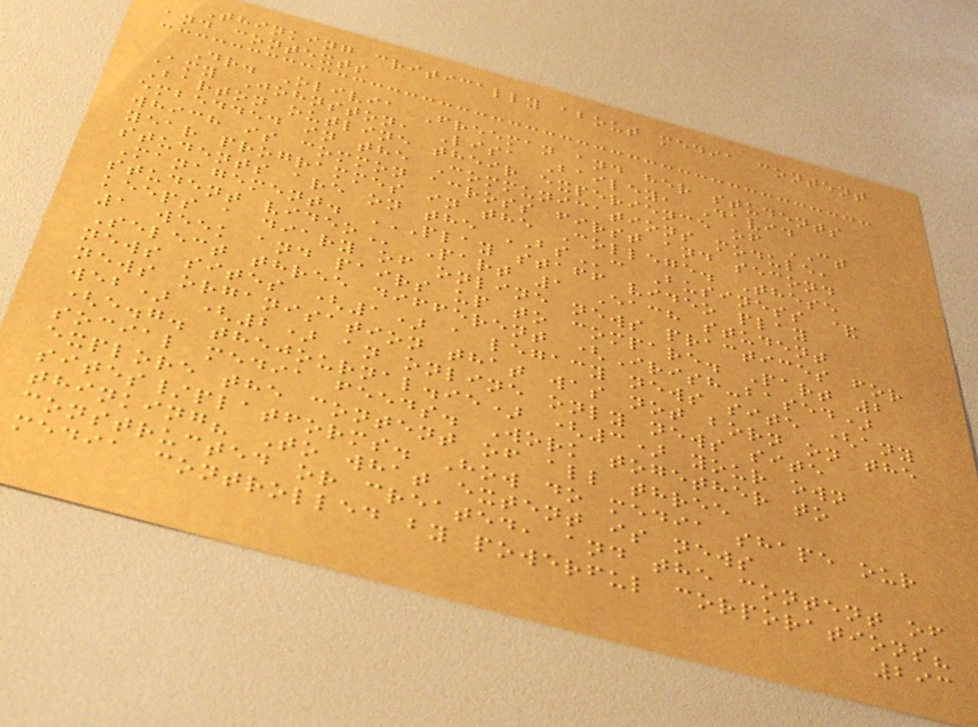Thinking critically about media content
and contexts
Dr. Olivia Freeman and her students
Amy Johnston, Lisa Bailey, David
Barton outline their experience of CT
embedded in the Communications module,
which is common across first and second
year programmes in the College. These
students are on the BSc Business &
Management. PLAY STAFF VIDEO PLAY
STUDENT VIDEO Part 1 Each student
keeps a diary of online news practices for
1 week and pairs up to compare. Part 2
Select three different (Irish-based)
news sites (1) a legacy news site (any
news organisation that was not born on the
web) (2) an online only news site
(e.g. thejournal.ie) (3) your own
social media feeds. Work together to
explore the content of all three
sites/platforms. How do media shape our
thinking? To what extent is news
constructed or created, and the content of
media controlled by powerful corporations?
293
